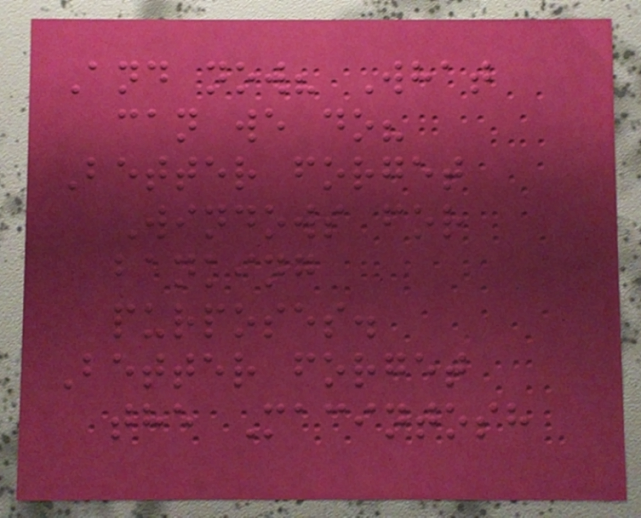And now? What
can we do?
Better forget
Windows for
banking
purposes.
Better forget
the Macintosh
